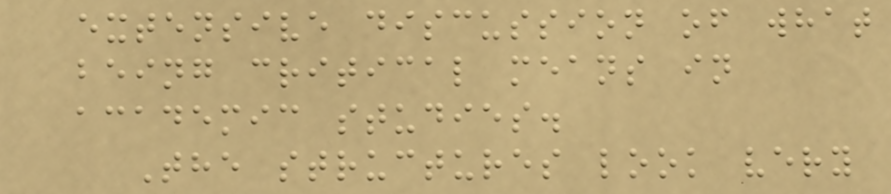extensive discussion of what
being critical means in
academic studies.
The structures look very
